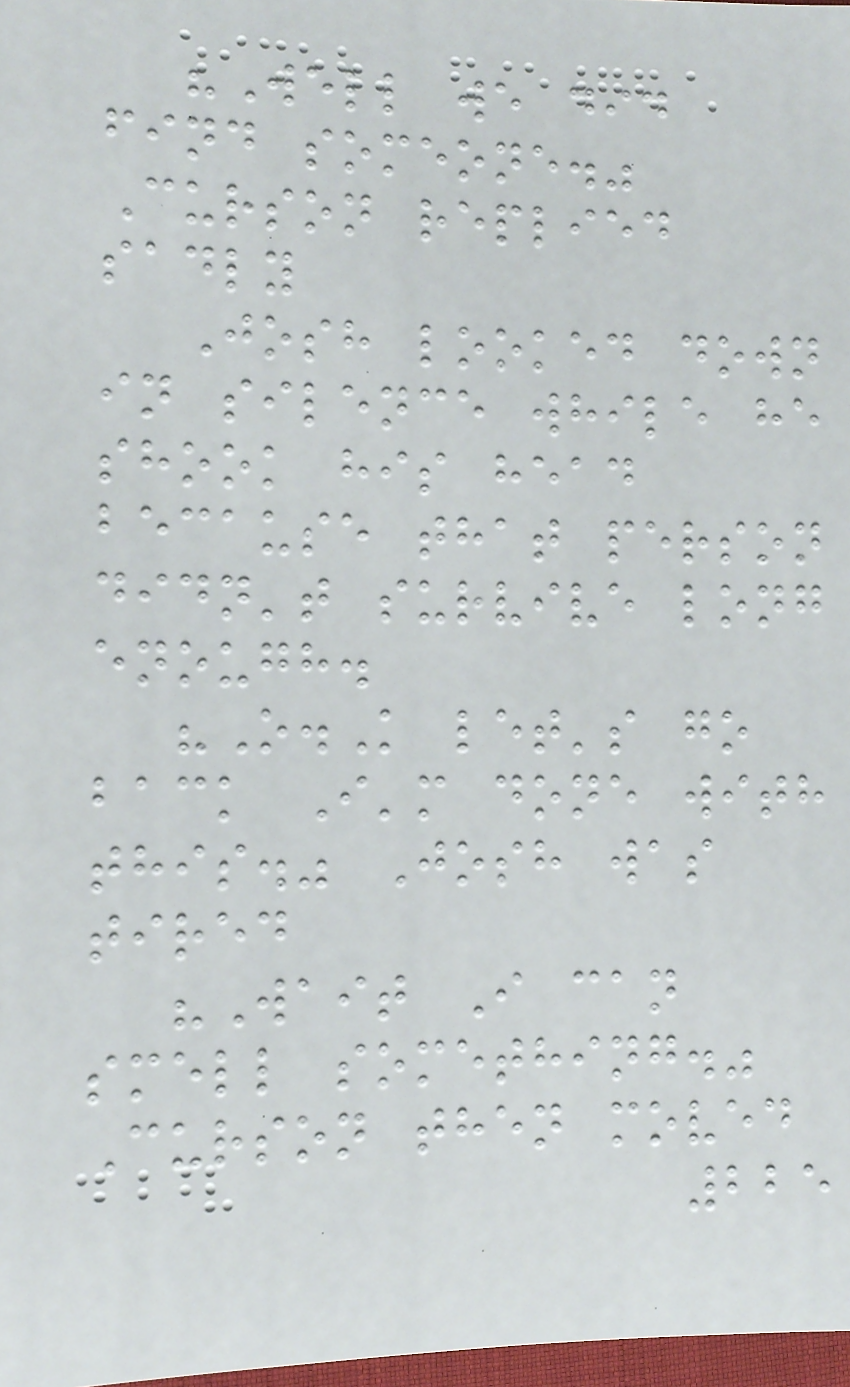"Well we did
find someone."
Curson replied
sadly
Josh looked down
in silence while he
shook his head
because that person
didn't survive long
enough.
"O.K let's go
back I'm done with
this." Josh was
tired
"Wait I can
smell something."
Curson then moved
225
